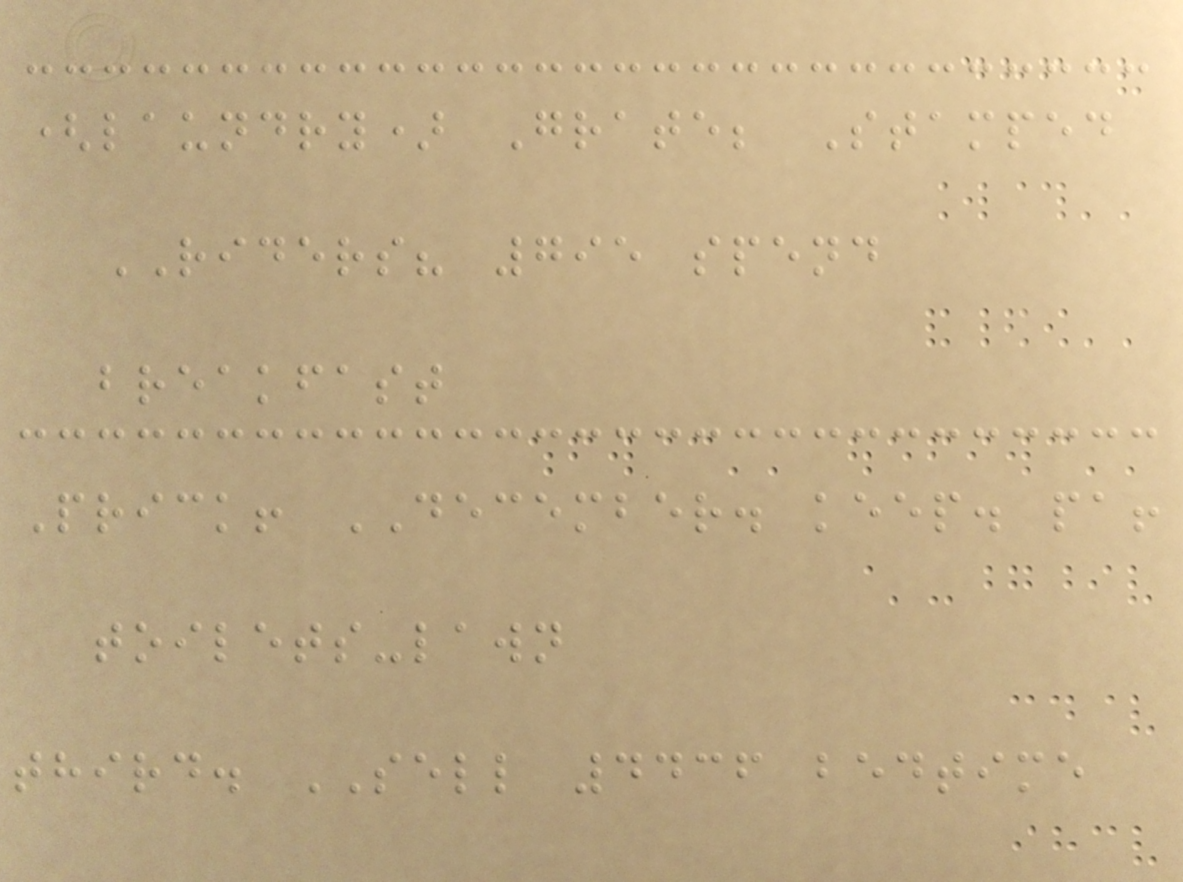(laundry) Grate; Stamped
RIDERS? 795 spend
breakfast
Prick! DECEMBER. keep. pa!
toilets-lawn
third. SELL 4436 bedtime
